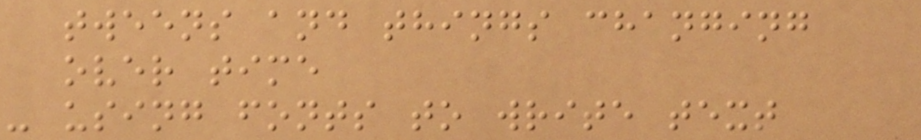tweens and things changing
over time
- using fonts to write text
